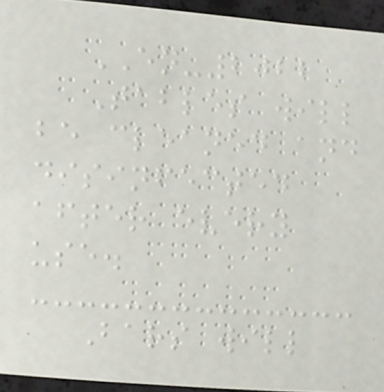EN-2022
Tables will
be cleaned and
disinfected
after every
use.
Bars will
